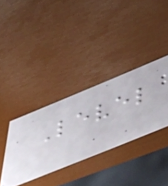Level
